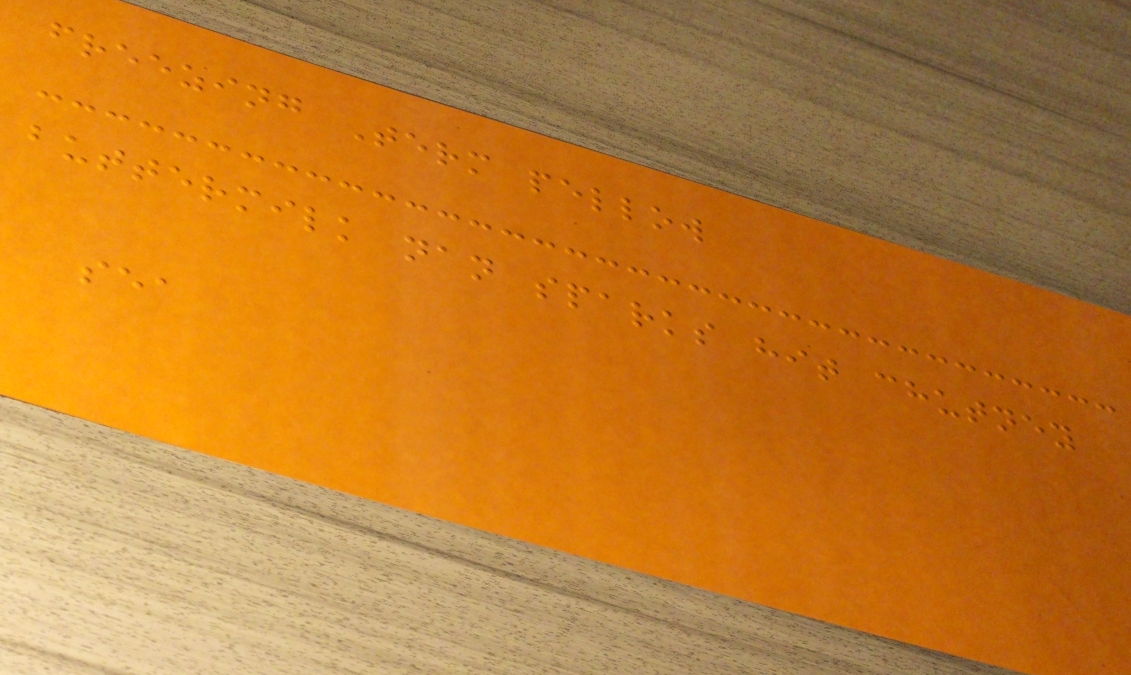freezing Term pellow
buttermilk nan sparks hit chutney
sea
